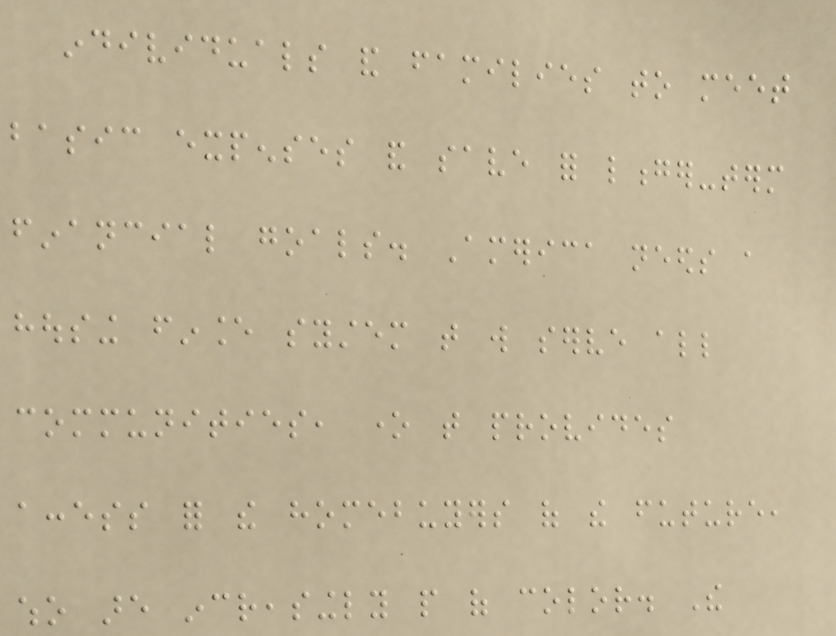individuals and families to meet
basic expenses and save for longer-term
financial goals. America needs a
housing finance system that will serve all
communities, one that provides
access for the homebuyers of the future,
who are increasingly people of color. The
